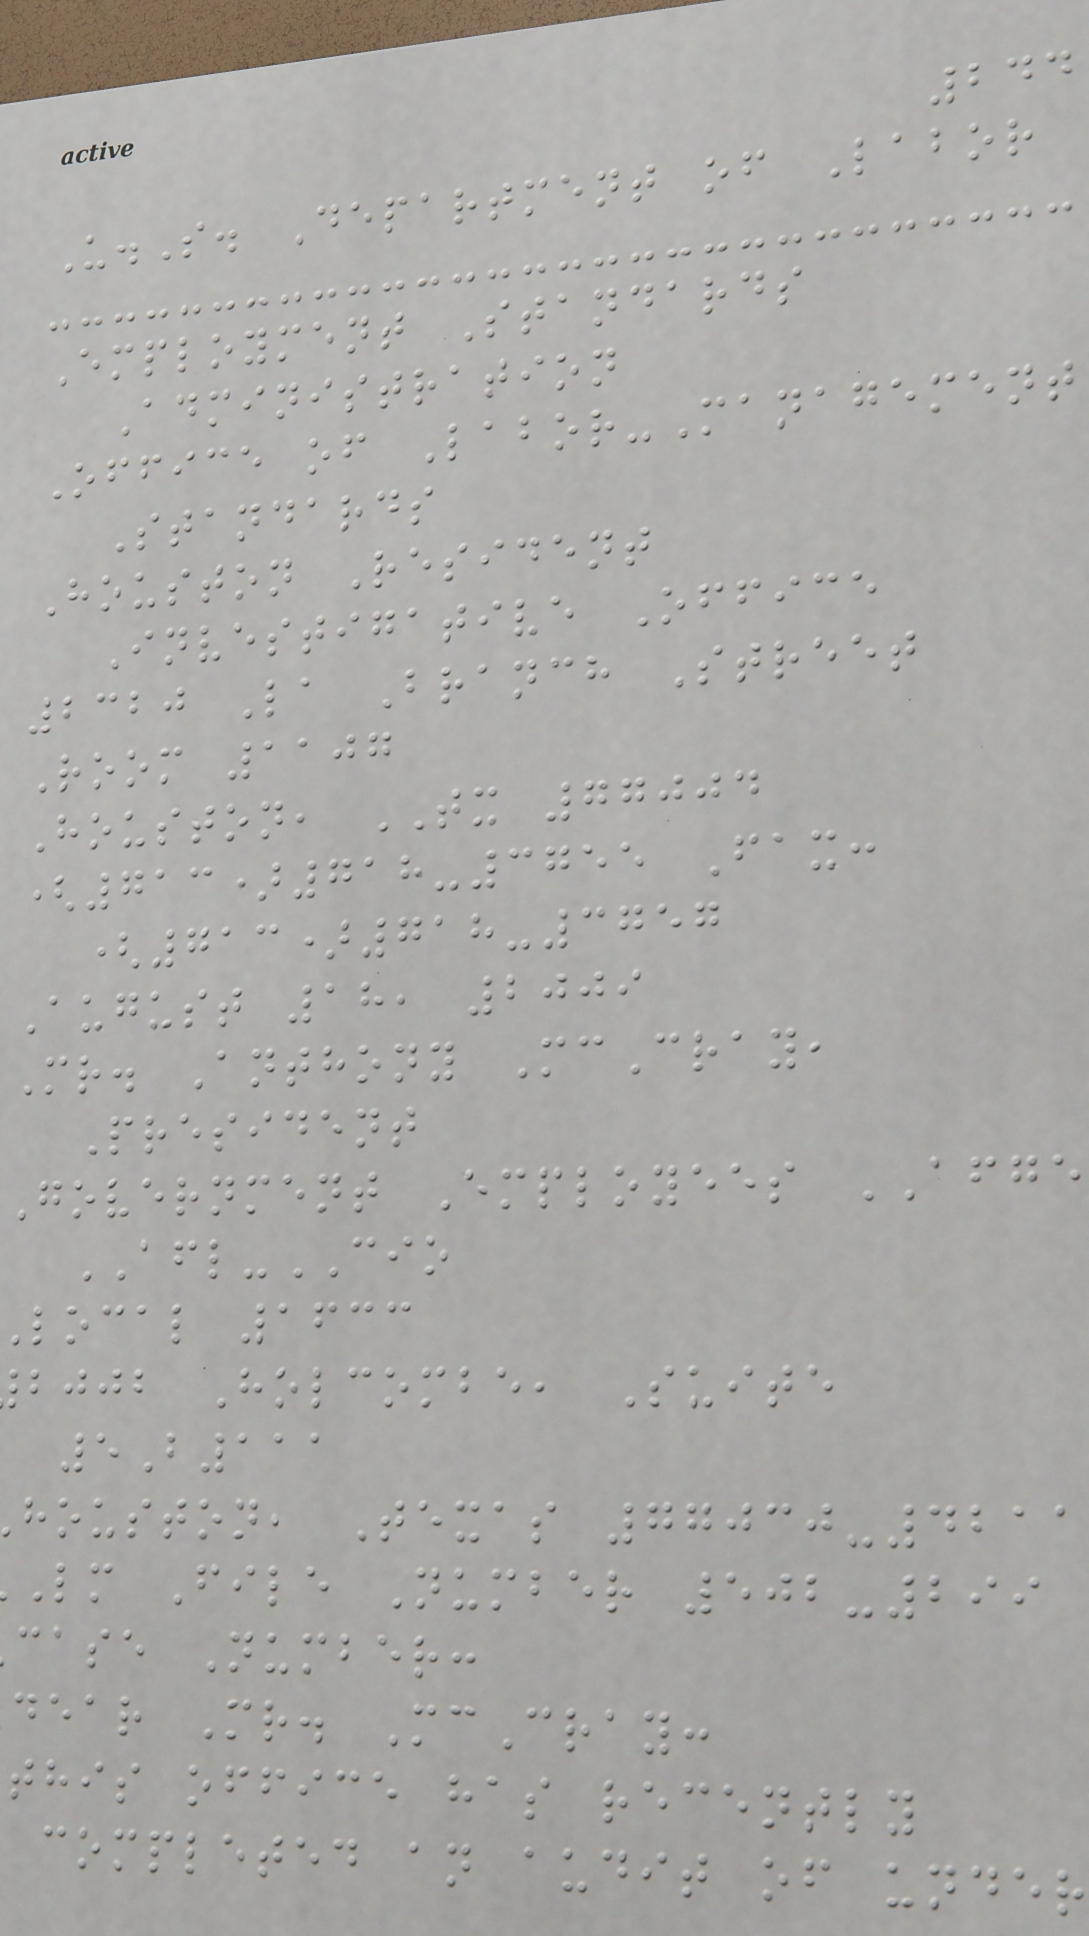244
U.S. Department of Labor
Employment Standards
Administration
Office of Labor-Management
Standards
Houston Resident
Investigative Office
2320 La Branch Street
Room 1107
Houston, TX 77004
(713)718-3755 Fax:
(713)718-3757
August 18, 2009
Mr. Anthony McCray,
President
Government Employees AFGE
AFL-CIO
local 1633
bjjb Holcombe, Suite
5B111
houston, Texas 77030-4211
lm File Number 502-299
case Number:
dear Mr. McCray:
this office has recently
completed an audit of under
